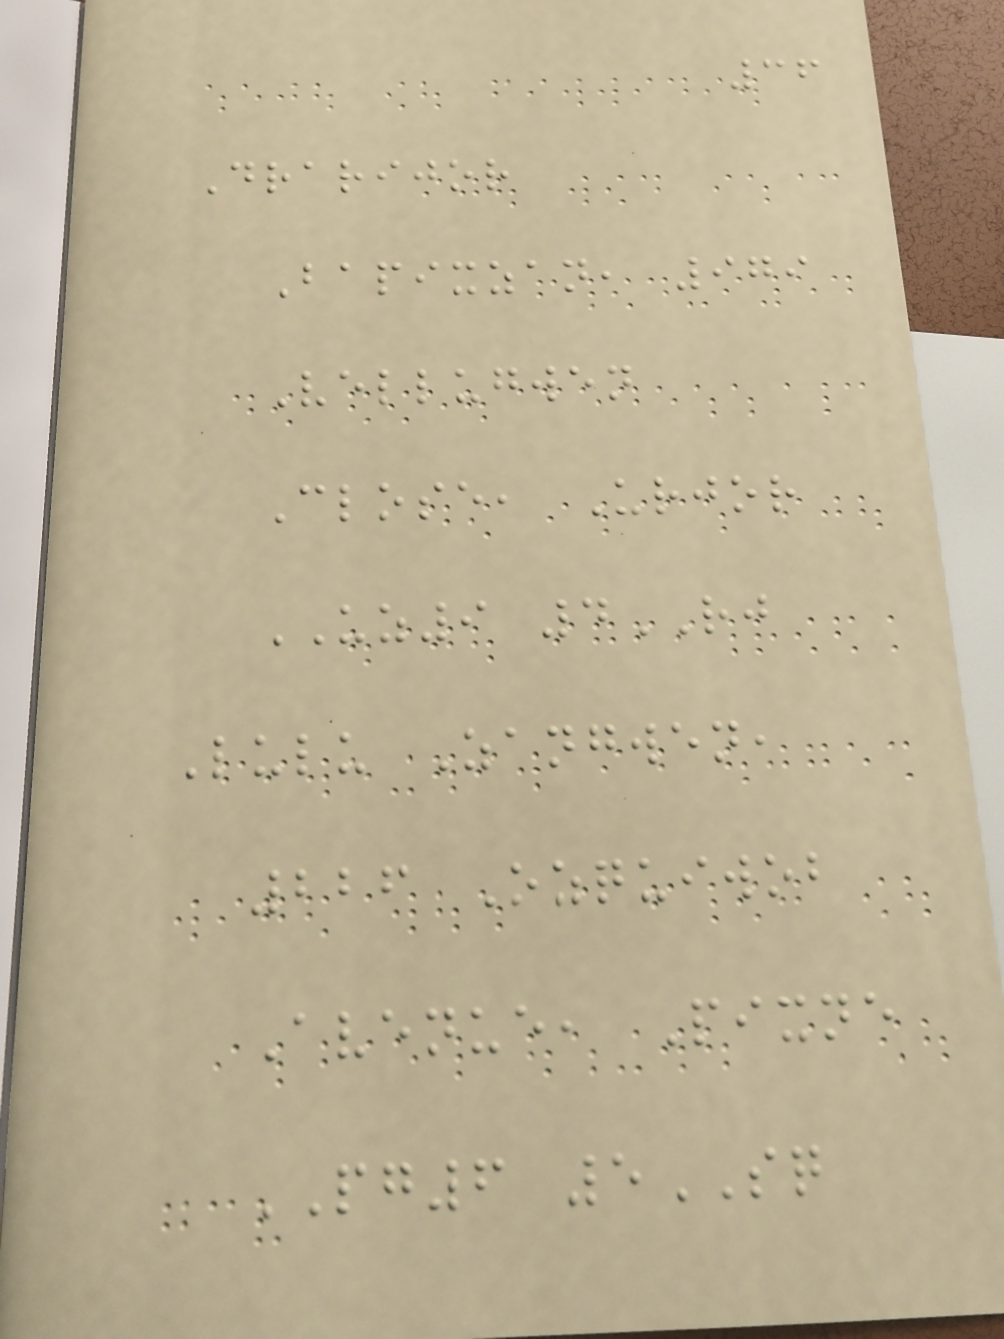36
Drarijor
Bapixzan, 979
Vellugwen
Close, Urjor
UZ9 4RJ
Lulu Zangwen,
226 Ozquiwob
Avenue, Pixne
PG6 5SQ
